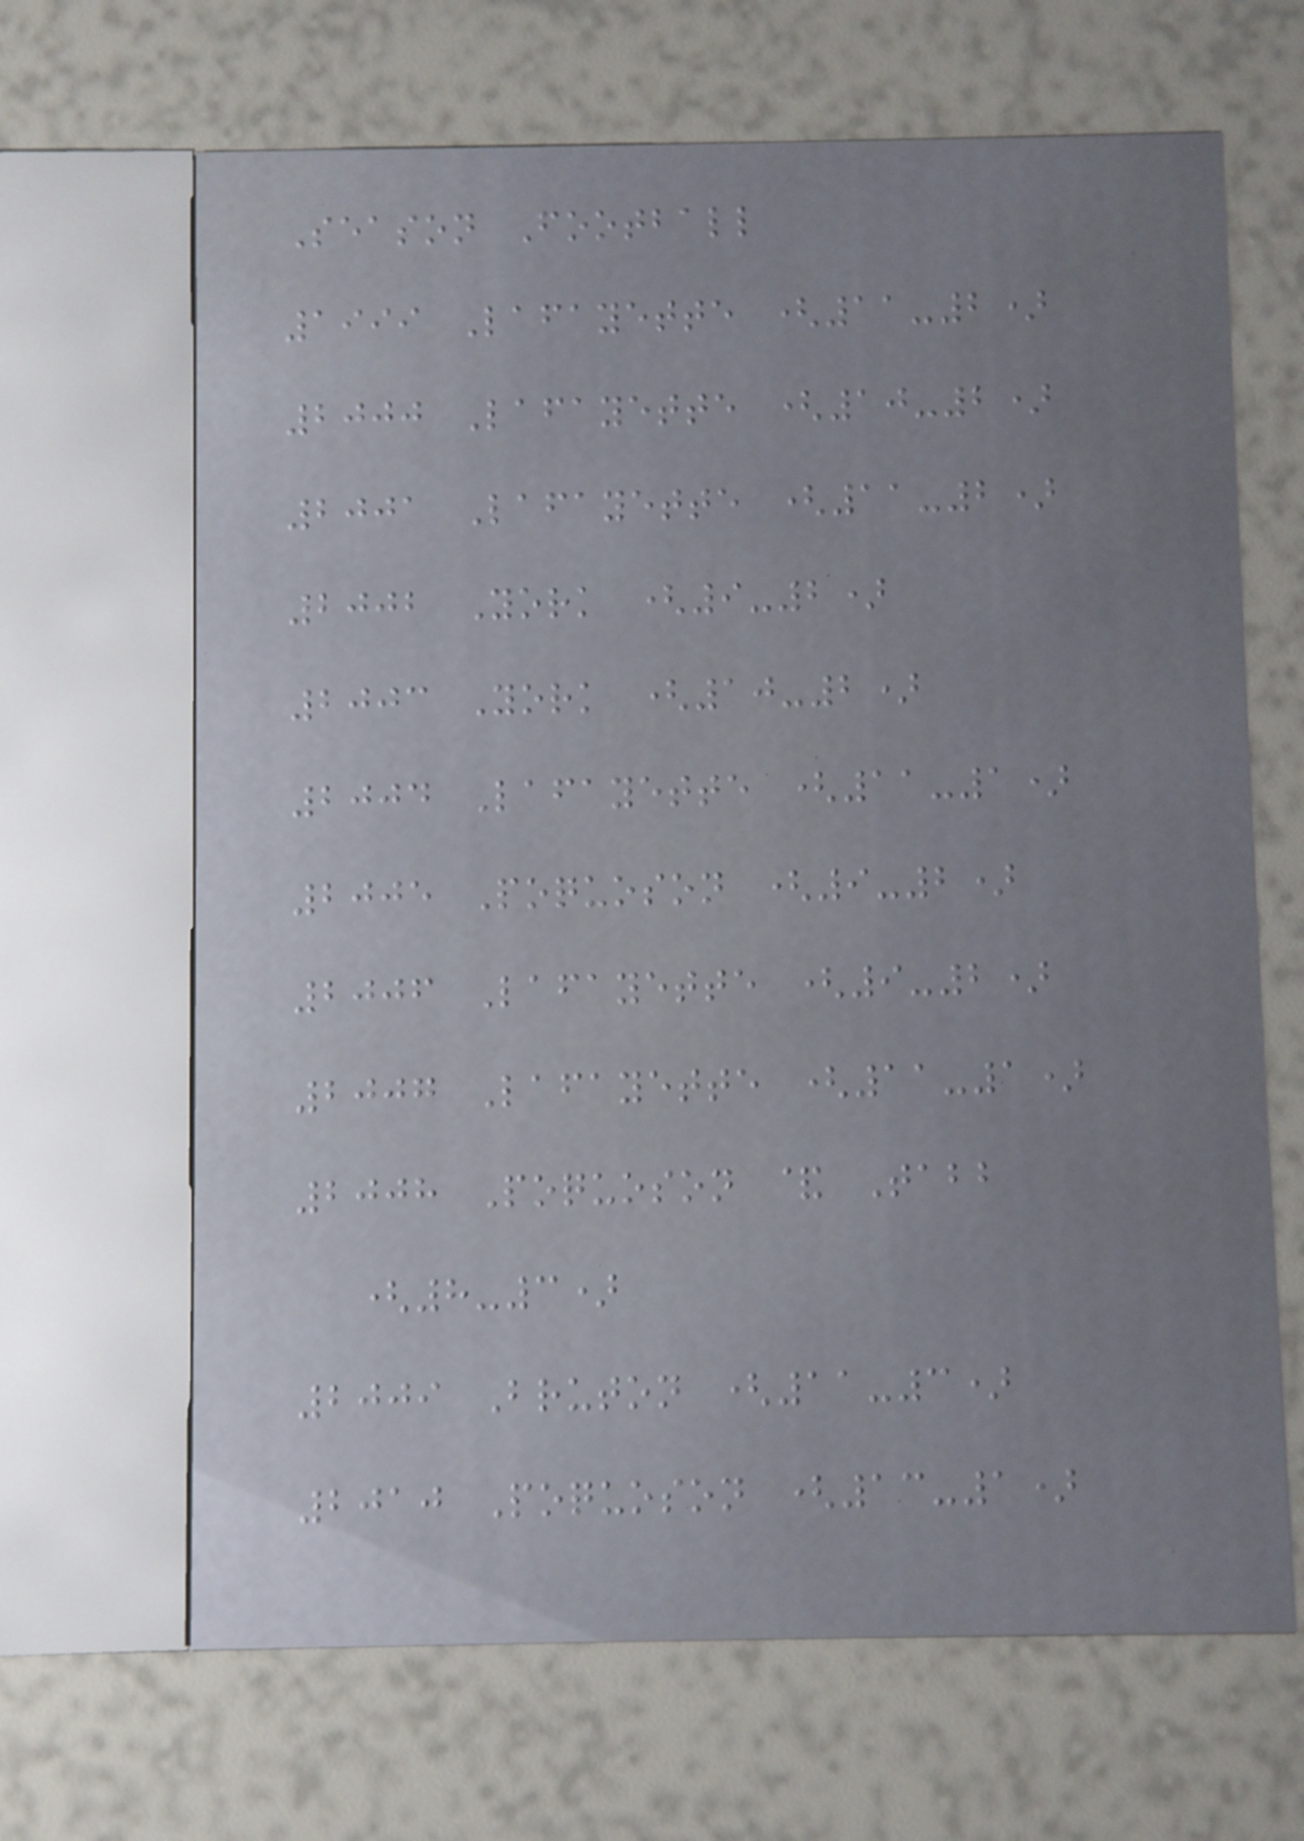Season Football
1999 Lafayette (11-2)
2000 Lafayette (10-2)
2001 Lafayette (11-2)
2002 York (9-2)
2003 York (10-2)
2004 Lafayette (11-1)
2005 Poquoson (9-2)
2006 Lafayette (9-2)
2007 Lafayette (11-1)
2008 Poquoson & Tabb
(8-3)
2009 Bruton (11-3)
2010 Poquoson (13-1)
